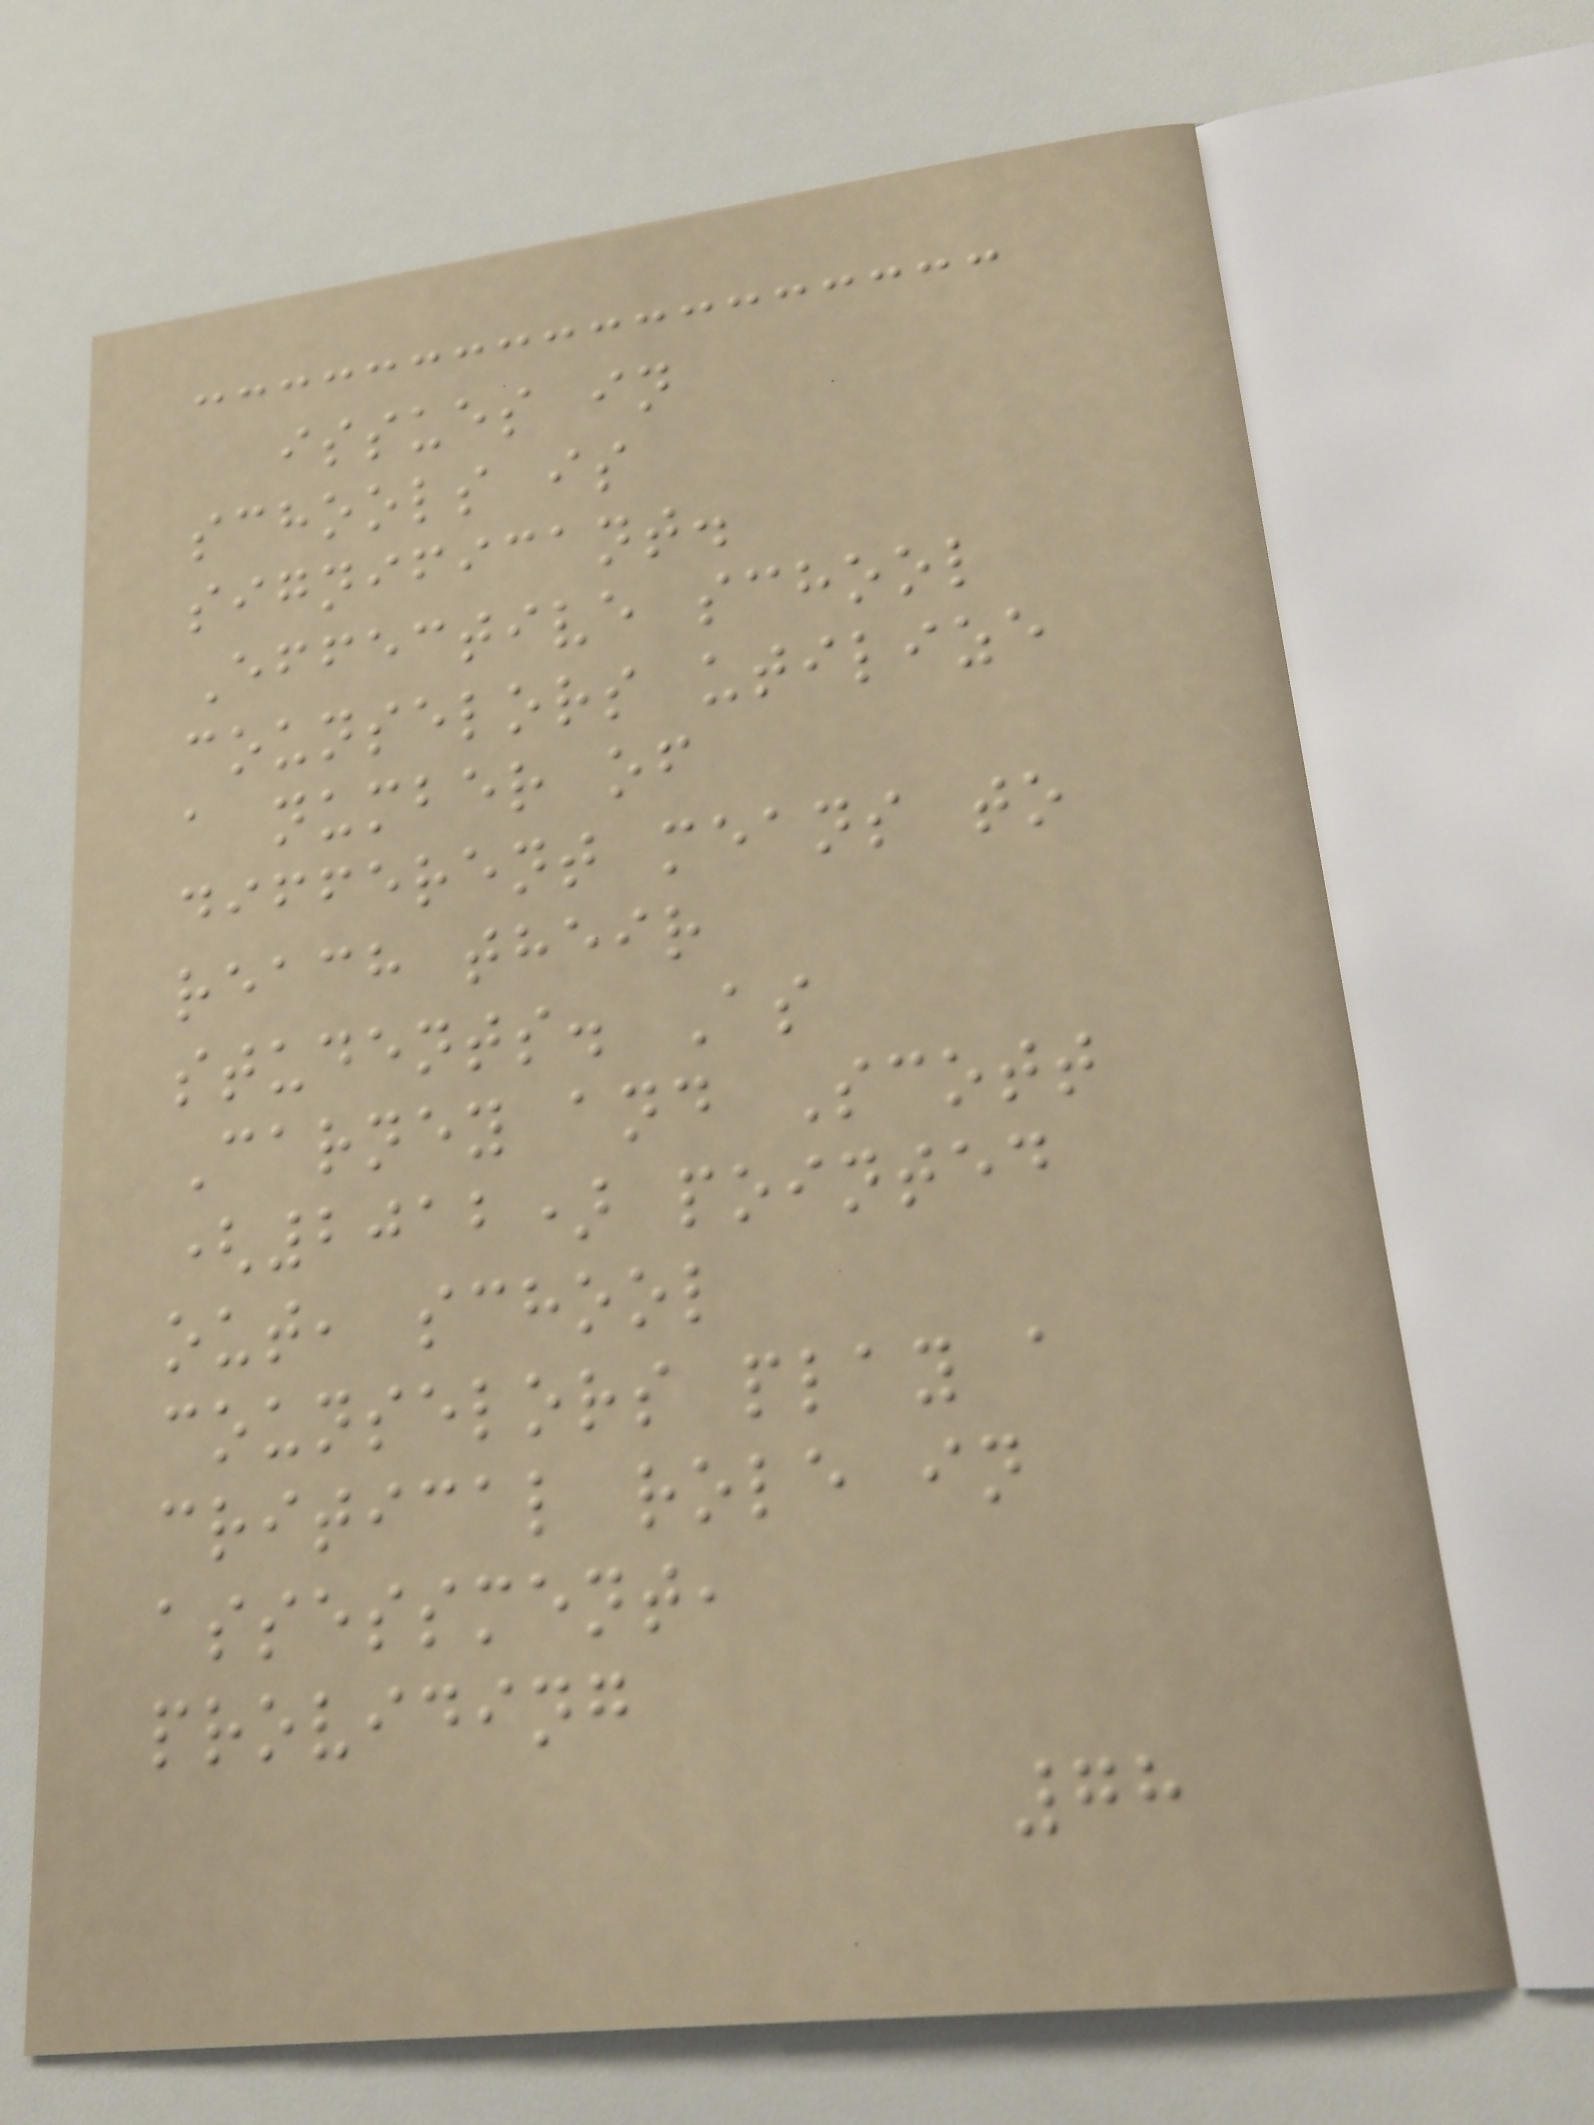issues in
schools is
significant.
Effective school
counselors utilize
a number of
different means to
reach their
students. As
Carney and Scott
(2012) pointed
out, school
counselors play a
critical role in
assessment,
providing
78
